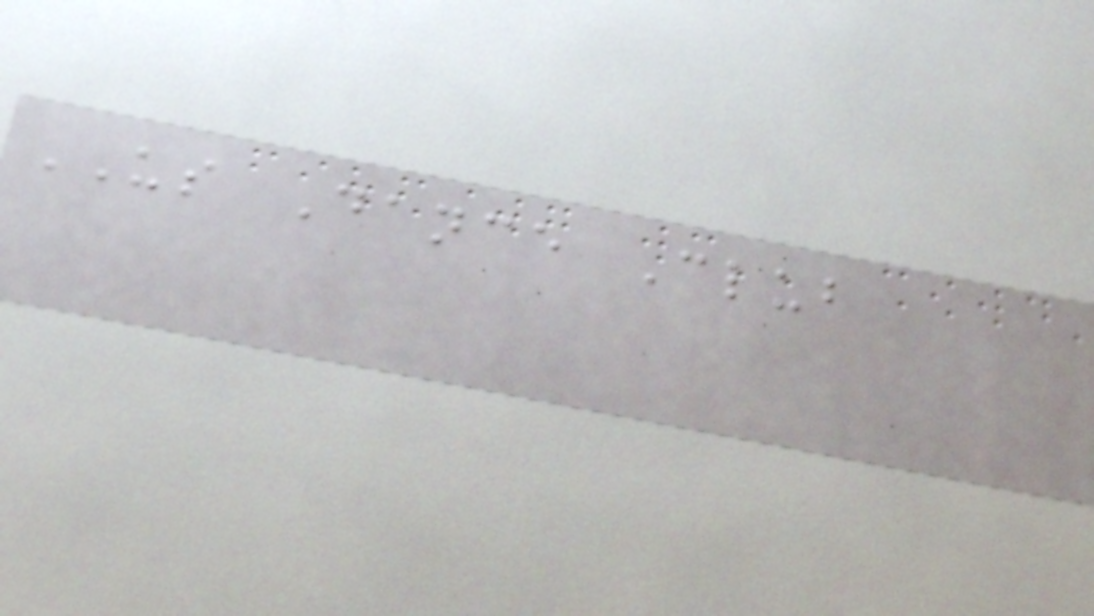US Dance Club
